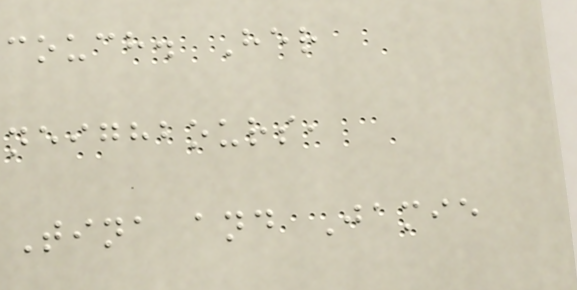couch. Her
neighbours,
Tina and Jamie
